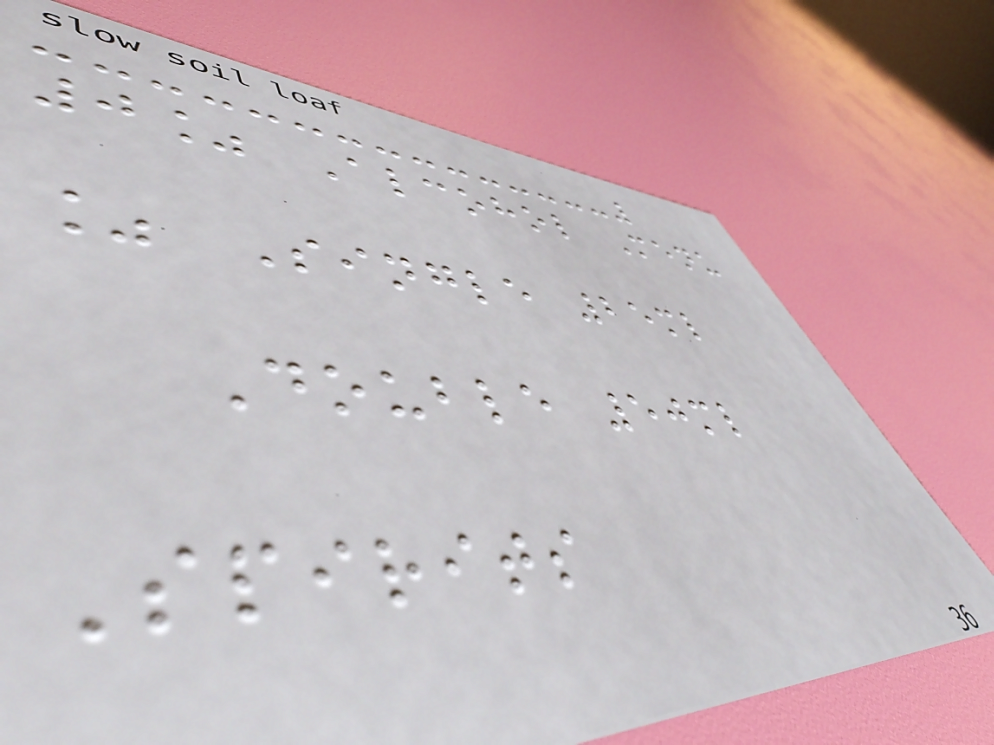0% Alcohol Menu
% Single 25ml
Double 50ml
Spirits
